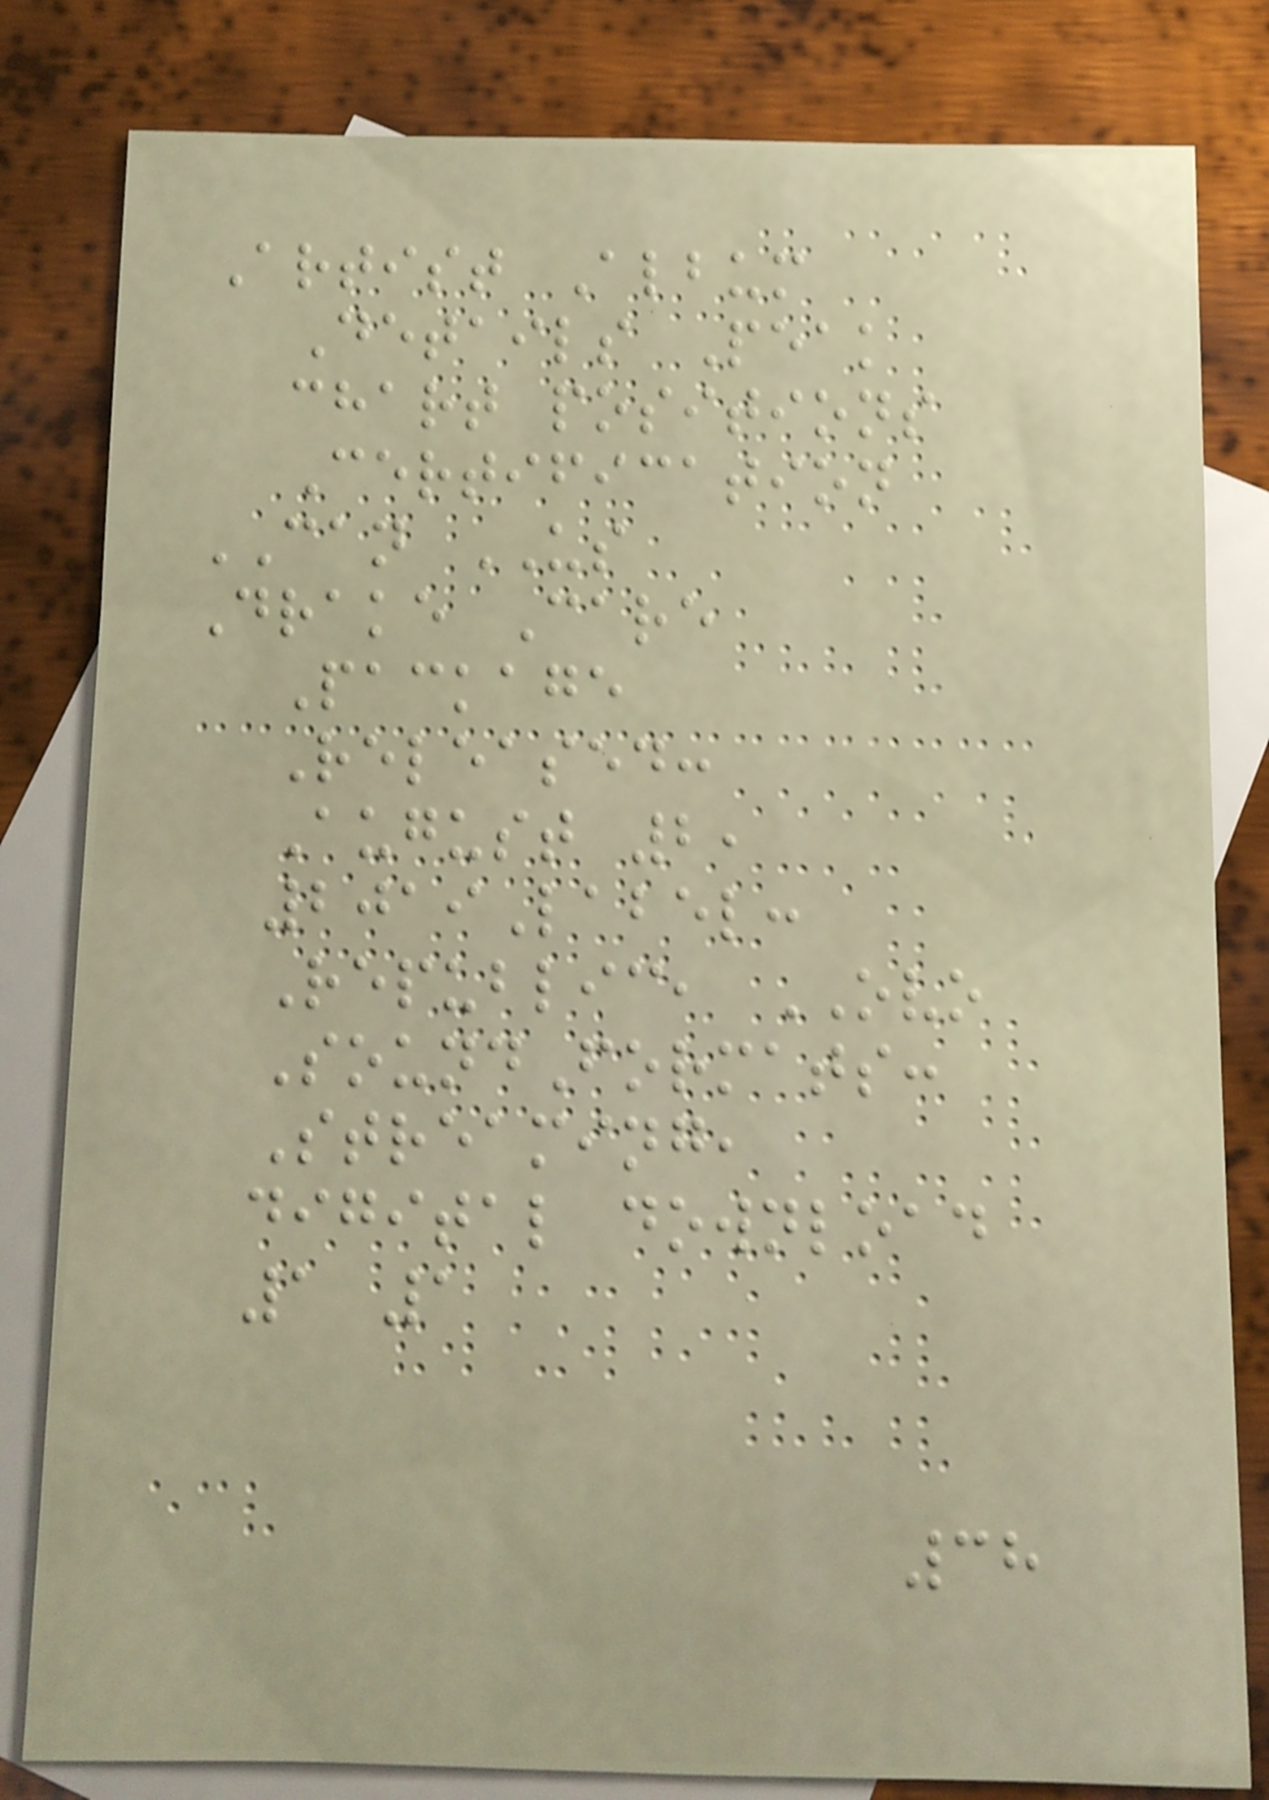Artist Album
Details Peak
chart positions
Certification
CAN US
Drake Care
Package
Released:
August 2,
2019Label:
Republic, OVO
SoundFormats:
Streaming,
digital download
1 1
38
